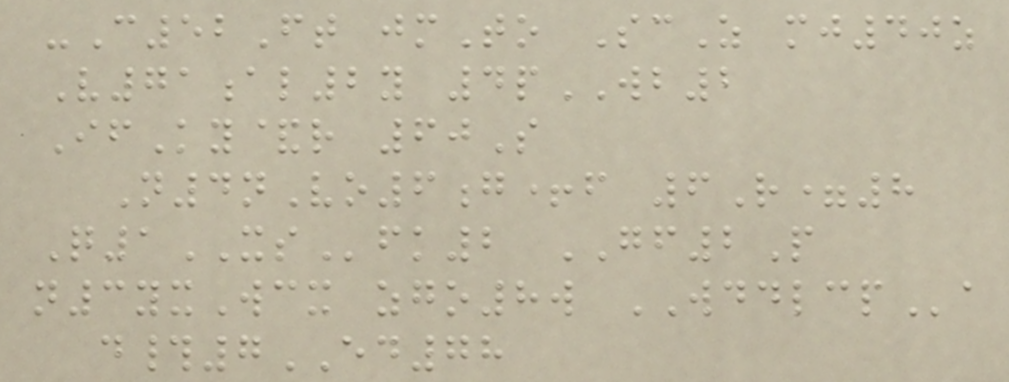-C52Ft jmTo ScZ mj40z
V71al2y 4pWB2
IfKy&r 60S
N4nVo6g+f 6R=8
Q1XSfk2 GF2P
n3yxWcx zgo8w WDDLCPa
d#7ED78
